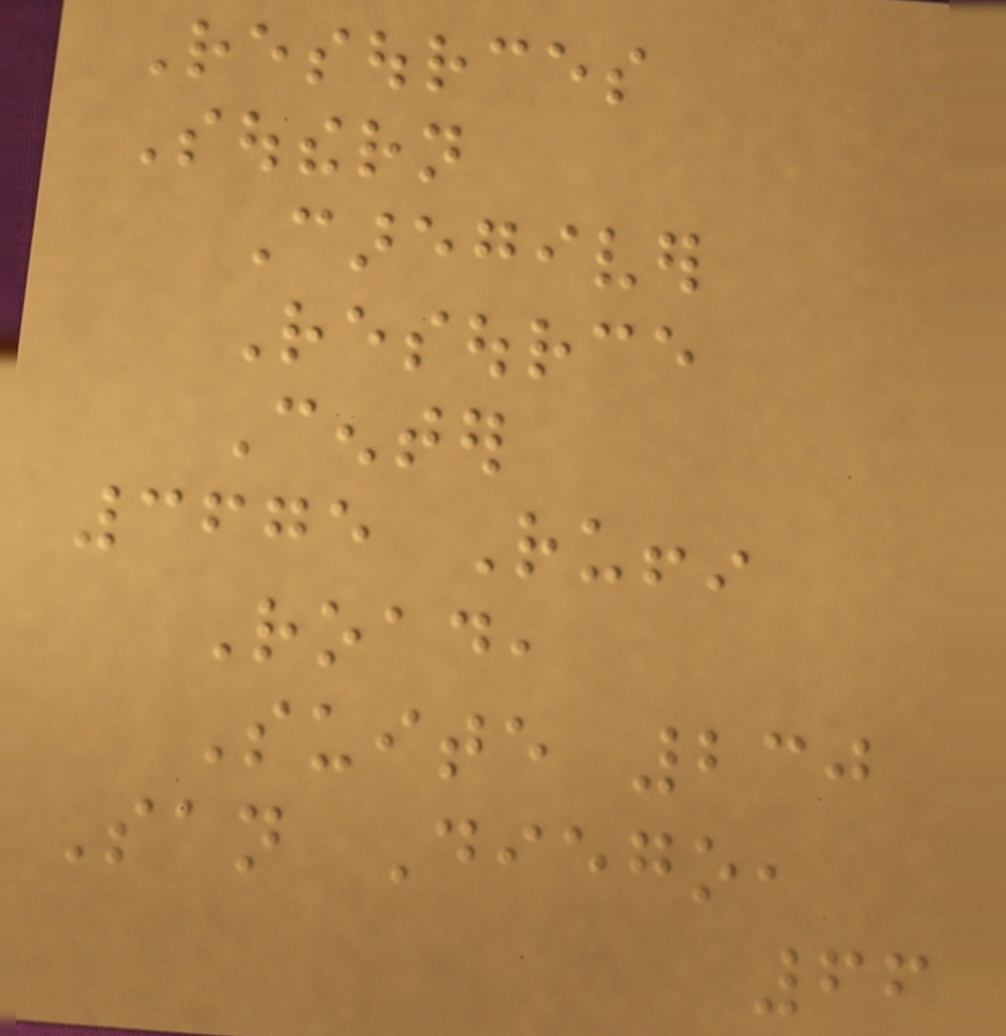Resources
Southern
Caregiver
Resource
Center
3675 Ruffin
Road,
Suite 230
San Diego,
66
